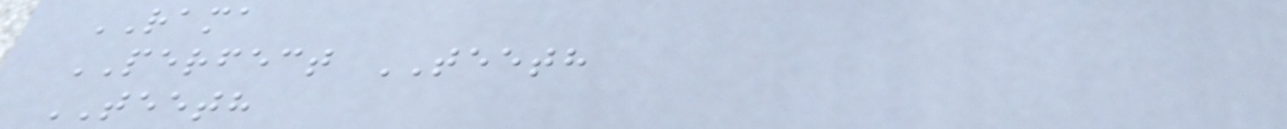RAMA
PERFECT TEETH
TEETH
